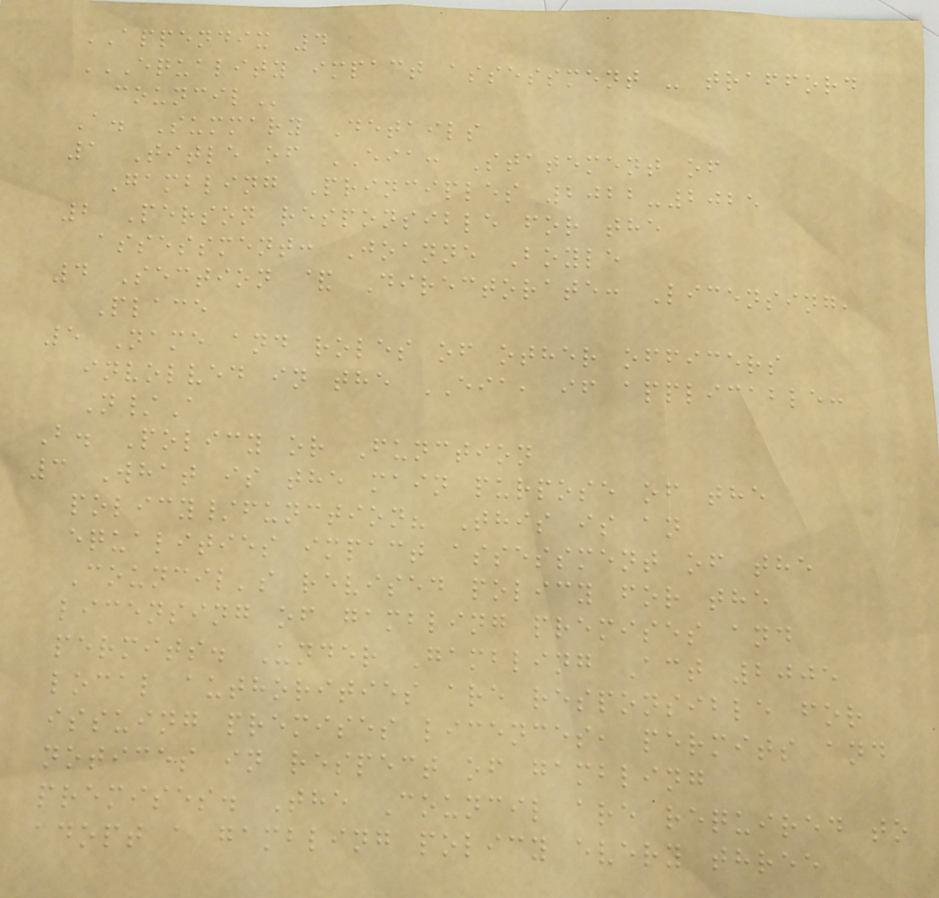APPENDIX 4
EQUALITY IMPACT ASSESSMENT - TRAFFORD
COUNCIL
A. Summary Details
1 Title of EIA: Statement of
Gambling Principles 2022-2025
2 Person responsible for the
assessment: Joanne Boyle
4 Section & Directorate: Licensing,
Place
5 Name and roles of other officers
involved in the EIA, if applicable:
N/A
B. Policy or Function
3 What is the main purpose of the
policy/function? This is an
equalities impact assessment of the
Council's revised policy for the
licensing of gambling premises and
permits. Under Gambling Act 2005
local authorities are responsible for
issuing premises licences, permits and
notices in respect of gambling
premises. The Council are required to
adopt a gambling policy every three
